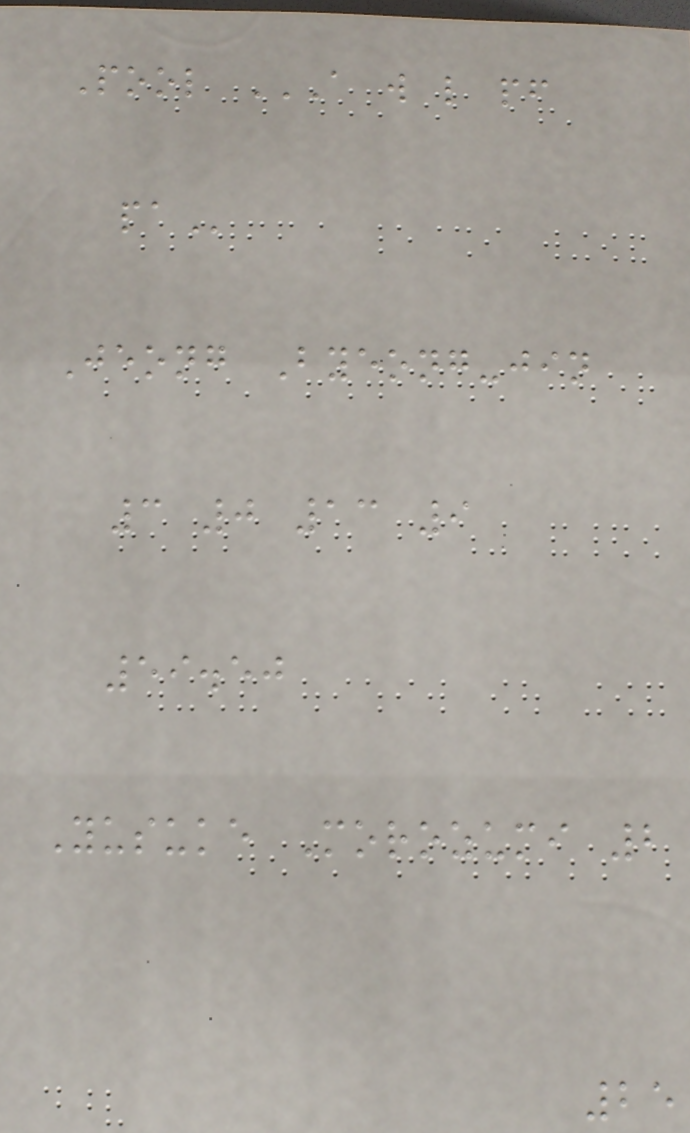Pool A W L PF
PA
Jeong Byeong-jin
3 0 13 9
59.50
Yusuke Morozumi 2
25
